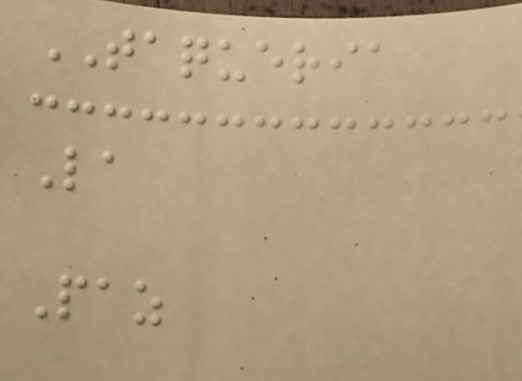TAQUERIA
La
Paz
